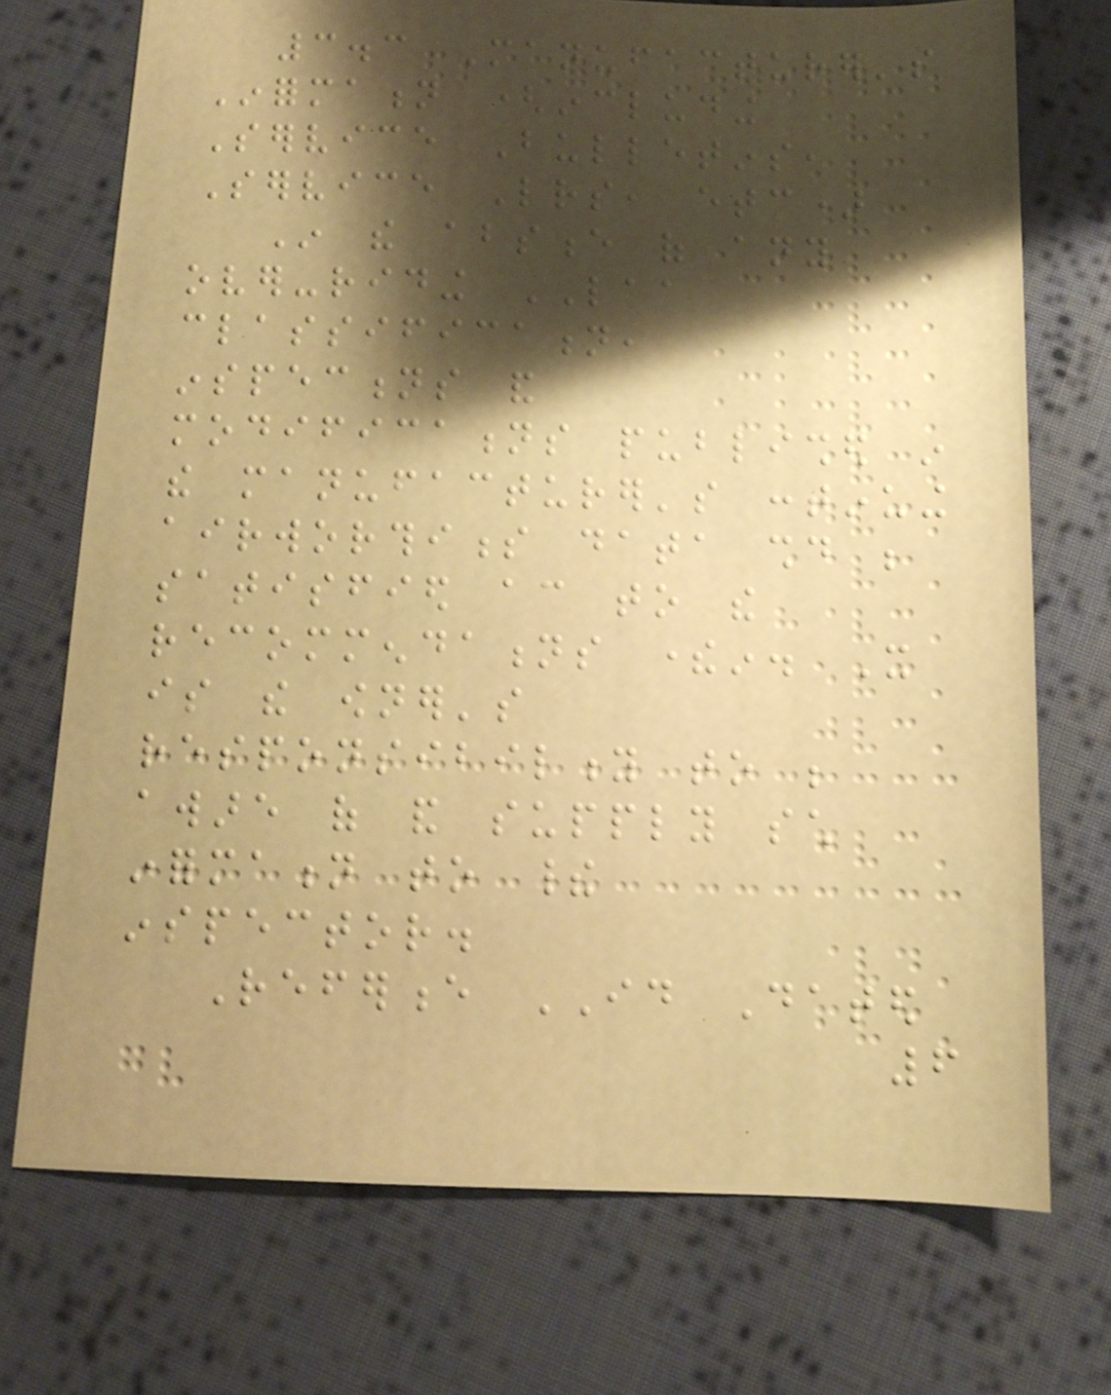3.3 Manufacturer's
Information (including
Service Bulletins,
Service Letters, etc)
In the absence of any
over-riding LAA
classification,
inspections and
modifications published in
the manufacturer's continuing
airworthiness data should be
satisfied according to the
recommendations therein. It
is the owner's
responsibility to be
aware of and supply such
information to their
inspector.
Reference ID Dated
6
